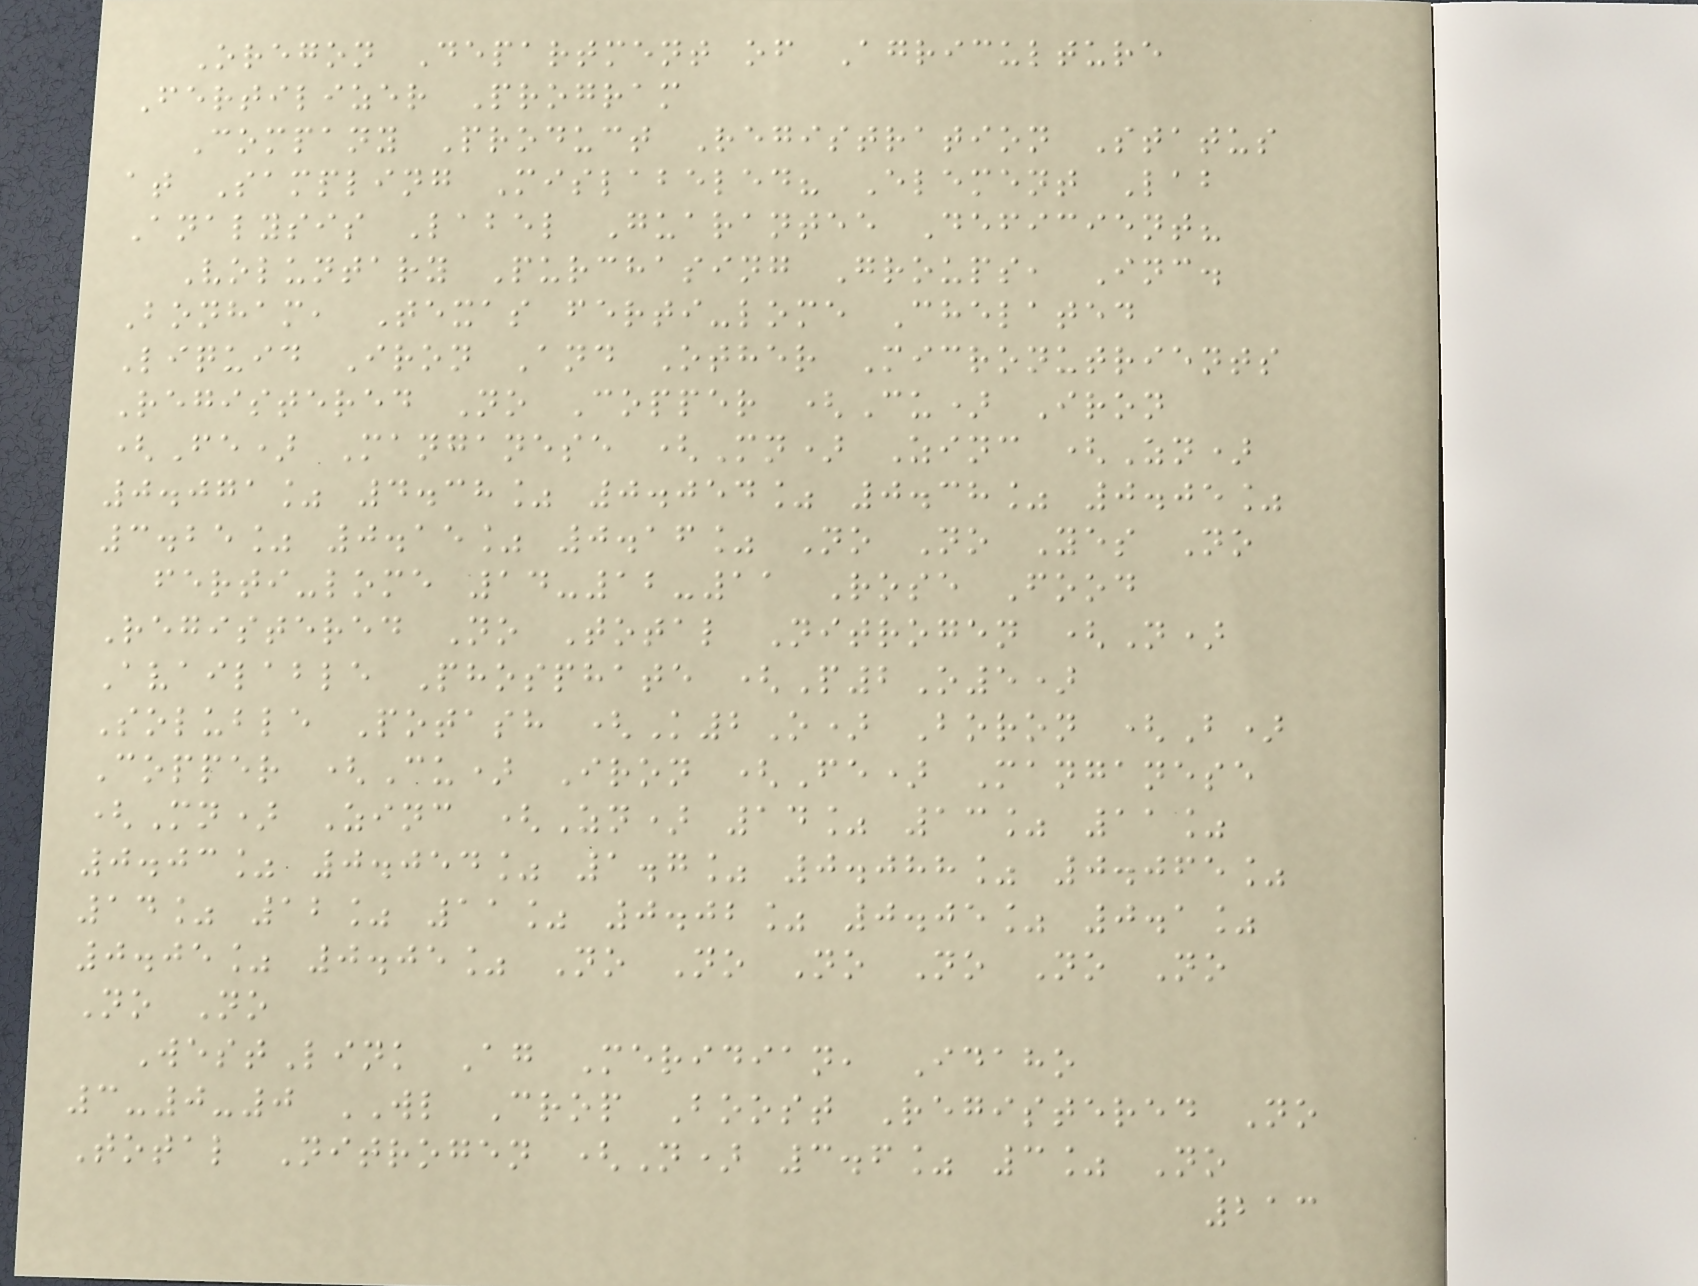Oregon Department of Agriculture
Fertilizer Program
Company Product Registration Status
at Sampling Mislabeled? Element Lab
Analysis Label Guarantee Deficient?
Voluntary Purchasing Groups, Inc.
Bonham, Texas ferti-lome Chelated
Liquid Iron And Other Micronutrients
Registered No Copper (Cu) Iron
(Fe) Manganese (Mn) Zinc (Zn)
0.071% 4.38% 0.054% 0.38% 0.05%
3.25% 0.15% 0.16% No No Yes No
ferti-lome 14-12-11 Rose Food
Registered No Total Nitrogen (N)
Available Phosphate (P2O5)
Soluble Potash (K2O) Boron (B)
Copper (Cu) Iron (Fe) Manganese
(Mn) Zinc (Zn) 14% 13% 11%
0.03% 0.054% 1.7% 0.088% 0.065%
14% 12% 11% 0.02% 0.05% 0.1%
0.05% 0.05% No No No No No No
No No
WestLink Ag Meridian, Idaho
3-0-0 WL Crop Boost Registered No
Total Nitrogen (N) 3.6% 3% No
213
